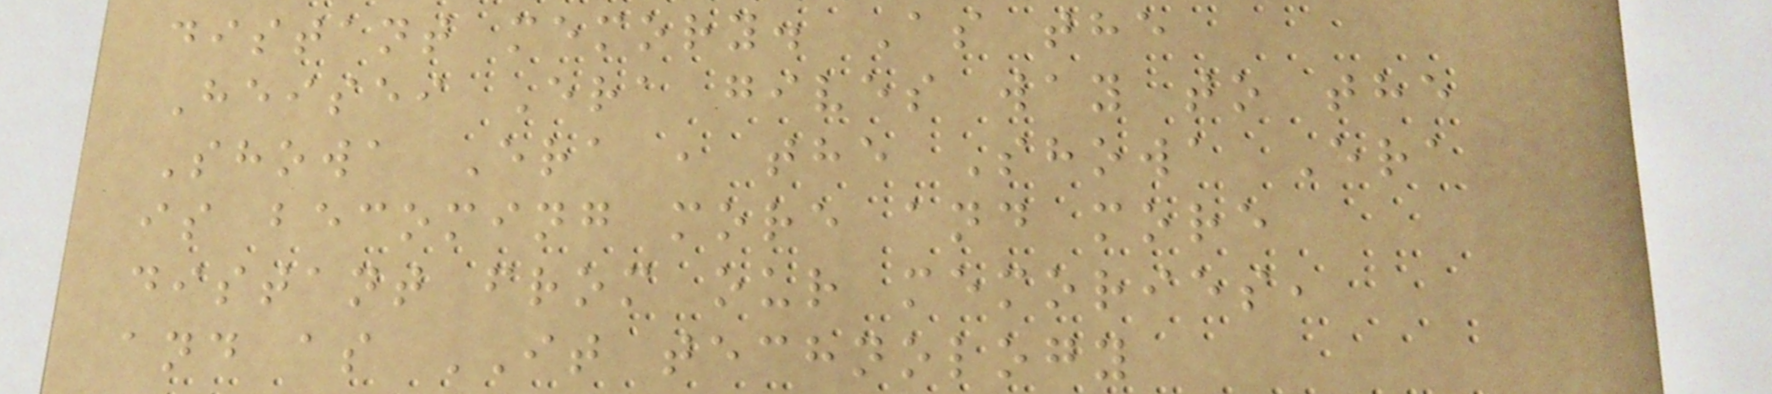distant memory. As the
Heisei Era gives way to the
Showa Era , the Showa Era
is becoming more and more
distant from our memories,
and as IT technology
